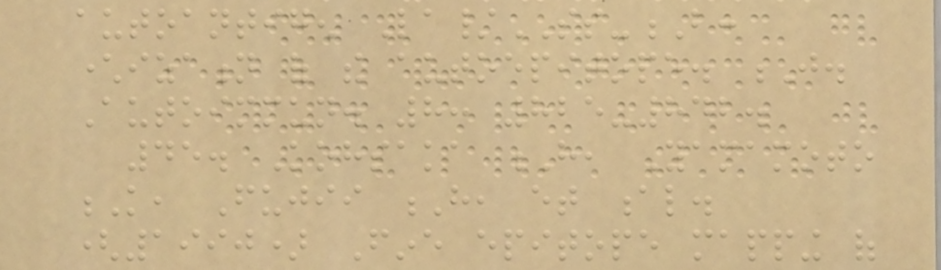autoantigen La/SS-B:
characterization of the autoepitope. J.
Autoimmun. 8: 825-842.
45. Kohsaka H, Yamamoto
K, Fujii H, et al.
(1990) Fine epitope mapping of
